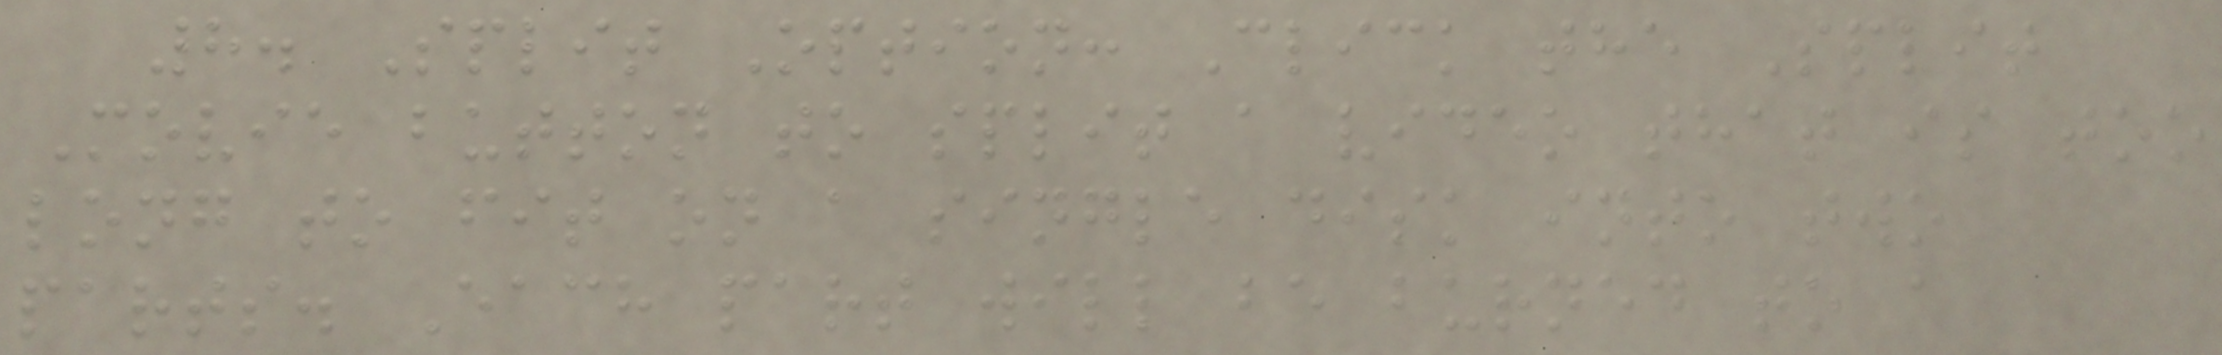8. Split Option: Click the Split
Movie button to split a video that is too
long to fit on a single disk into two
parts. Each part will be burned to a
